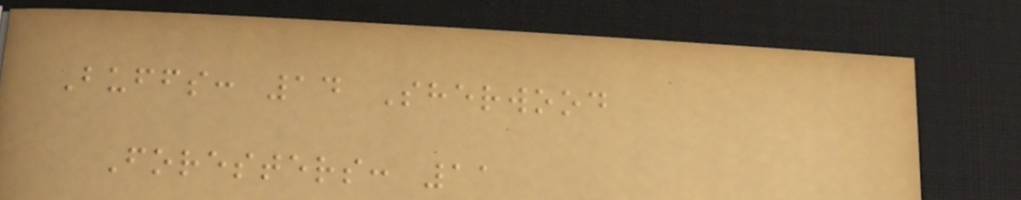Buffs: 14 Sherwood
Foresters: 11
